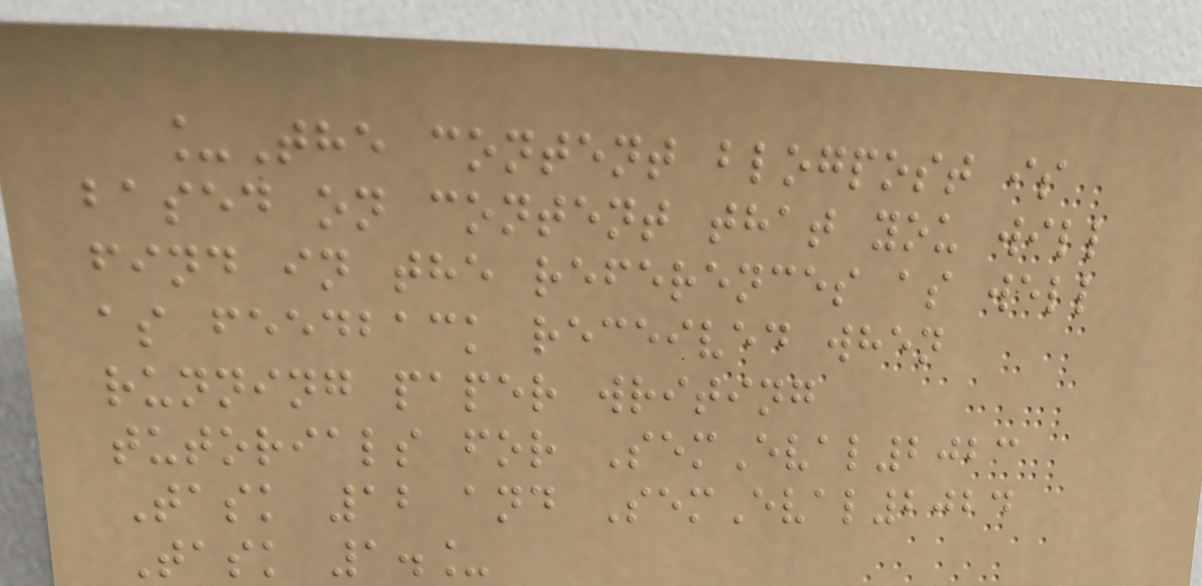_The content blogpost is
based on content that you will
find in the references as well
as feedback received when
running paper writing
tutorials for SemEval2023
Task 12 and SemEval2024
Task 1._
